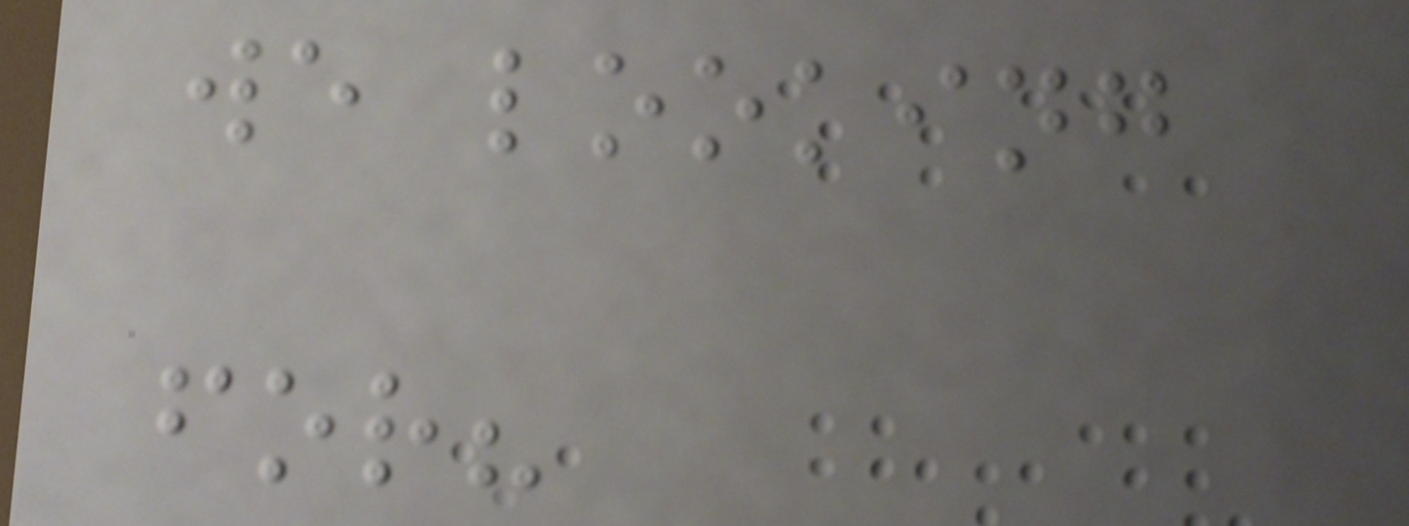we looking
for?
